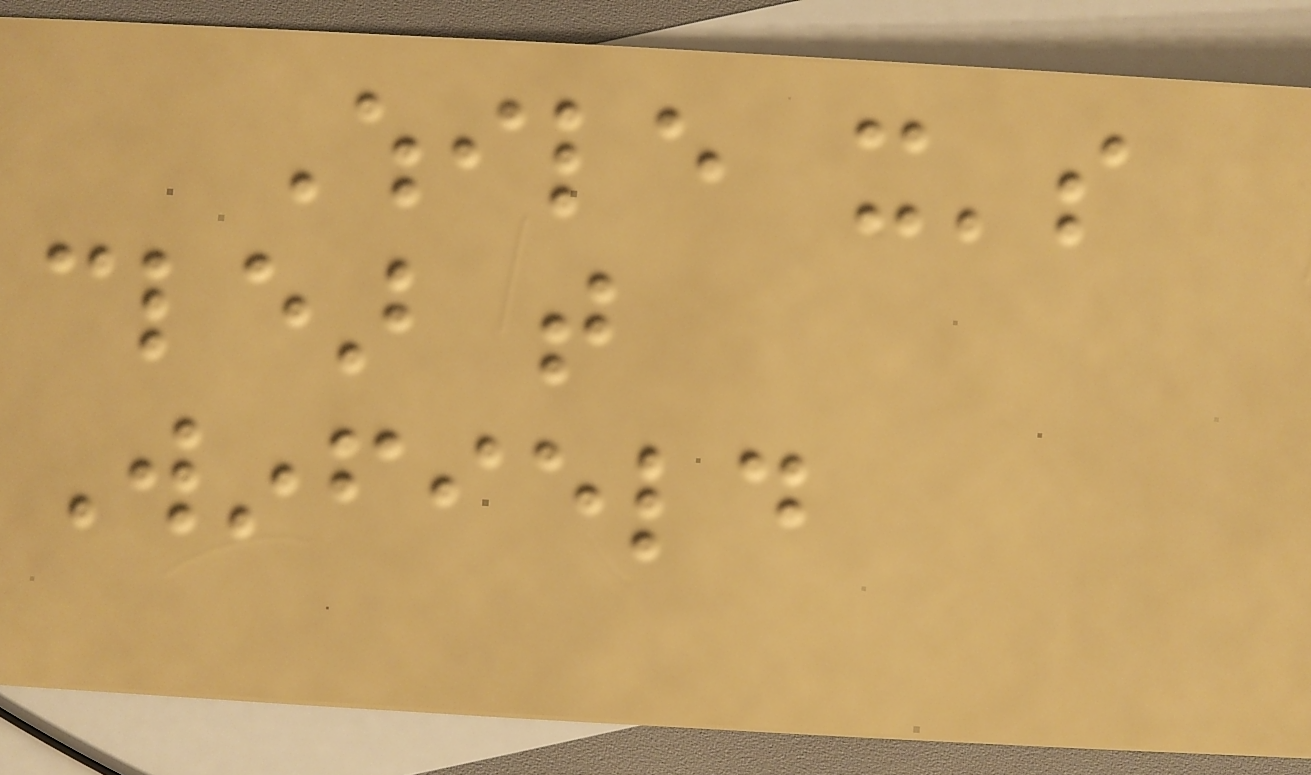While it's
clear that
Winfield
